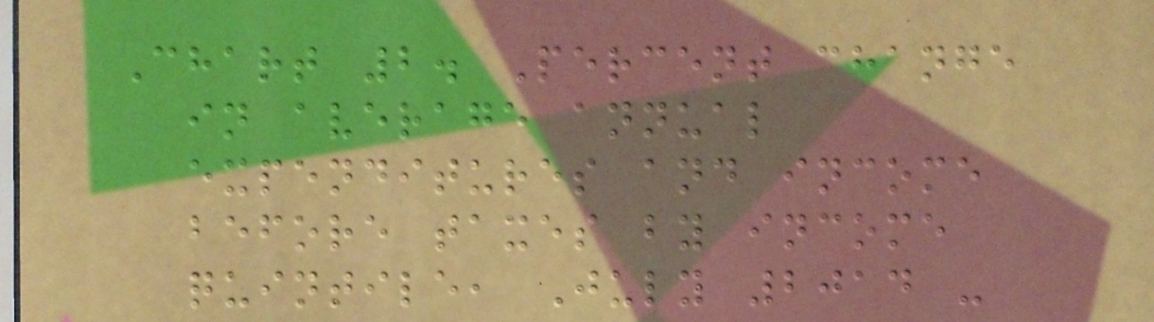Chart 2. Percent change
in average annual
expenditures and income
before taxes by income
quintile, July 2014 -
